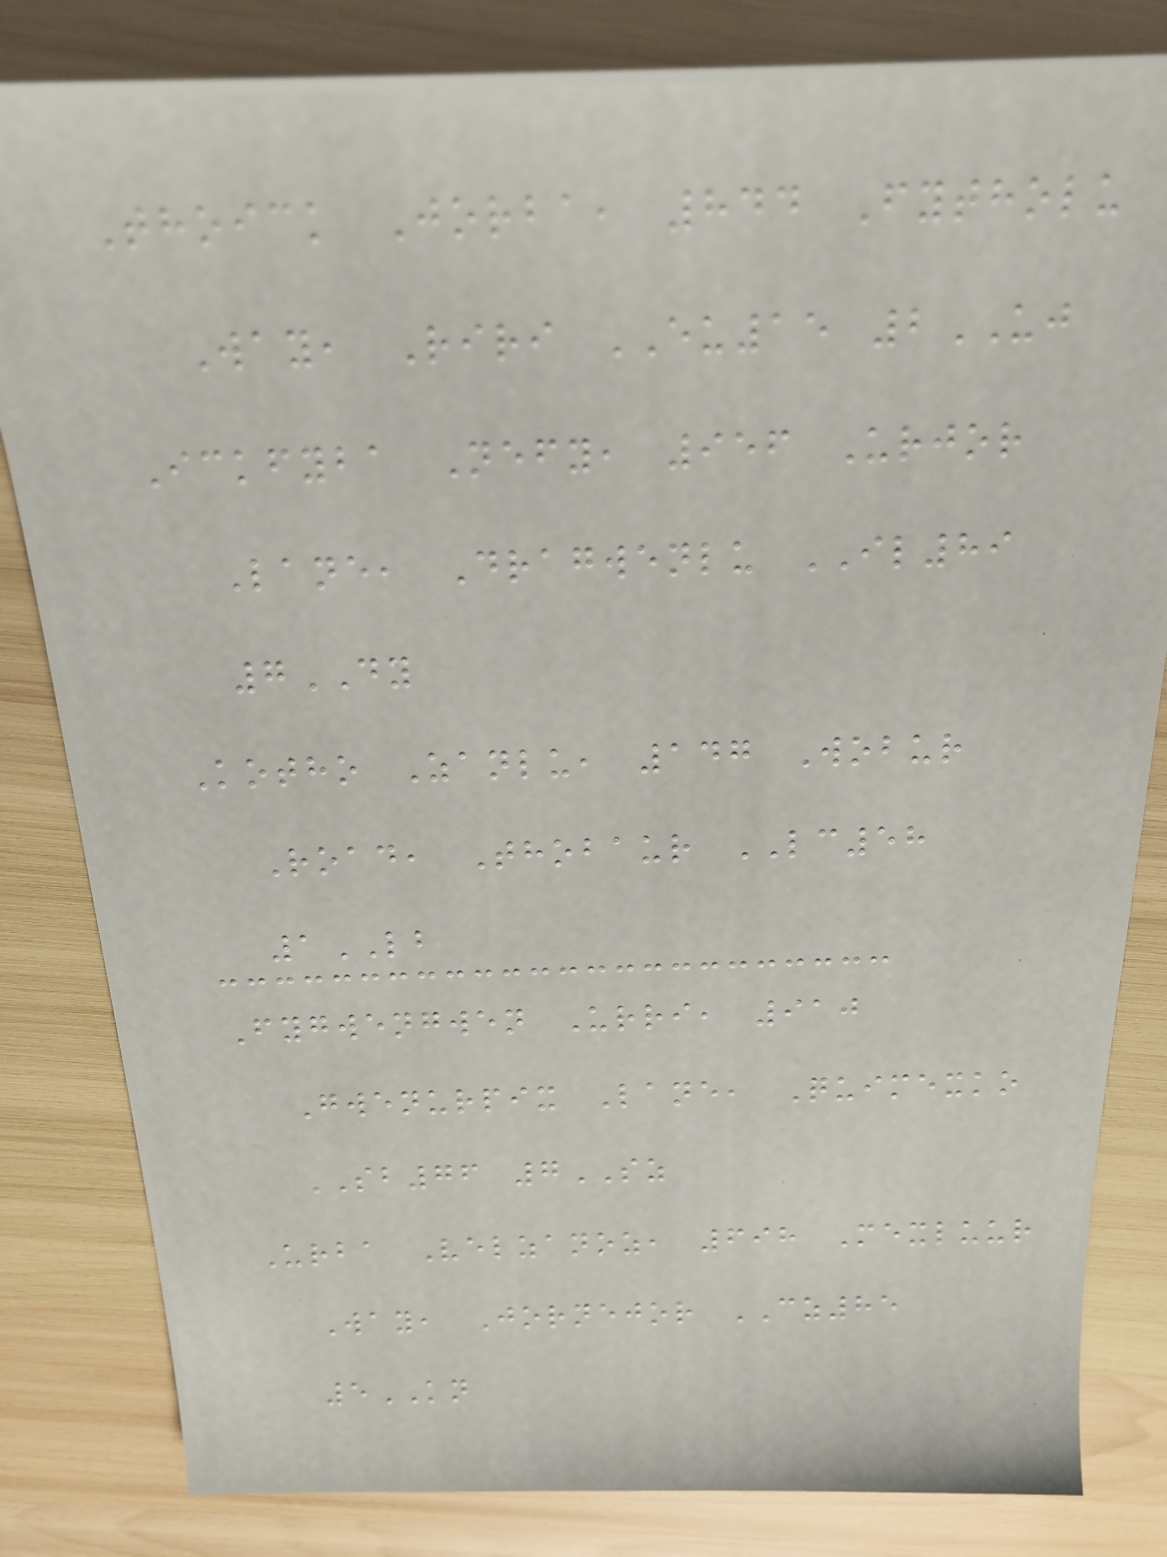Thoick Jorba, 844 Fytholu
Way, Riri EU15 2UJ
Ickfyba Nefy, 956 Urjor
Lane, Dragwenlu IL89
7DY
Kotho Zanlu, 147 Wobur
Road, Thobaur LC58
1LB
Fygwengwen Urri, 910
Gwenurpix Lane, Quimexko
SB76 7SZ
Urba Velzanoz, 698 Mexluur
Way, Jornejor CZ85
5KN
